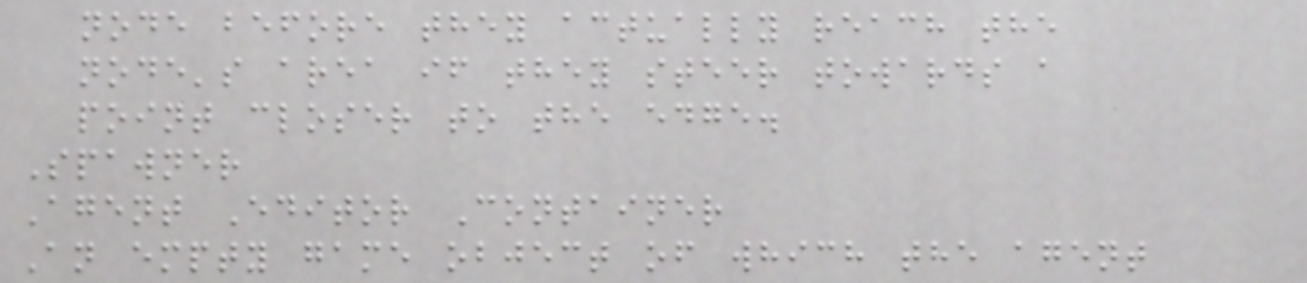node before they actually reach the
node's area if they steer towards a
point closer to the edge.
Spawner
Agent Editor Container
An empty game object of which the agent
